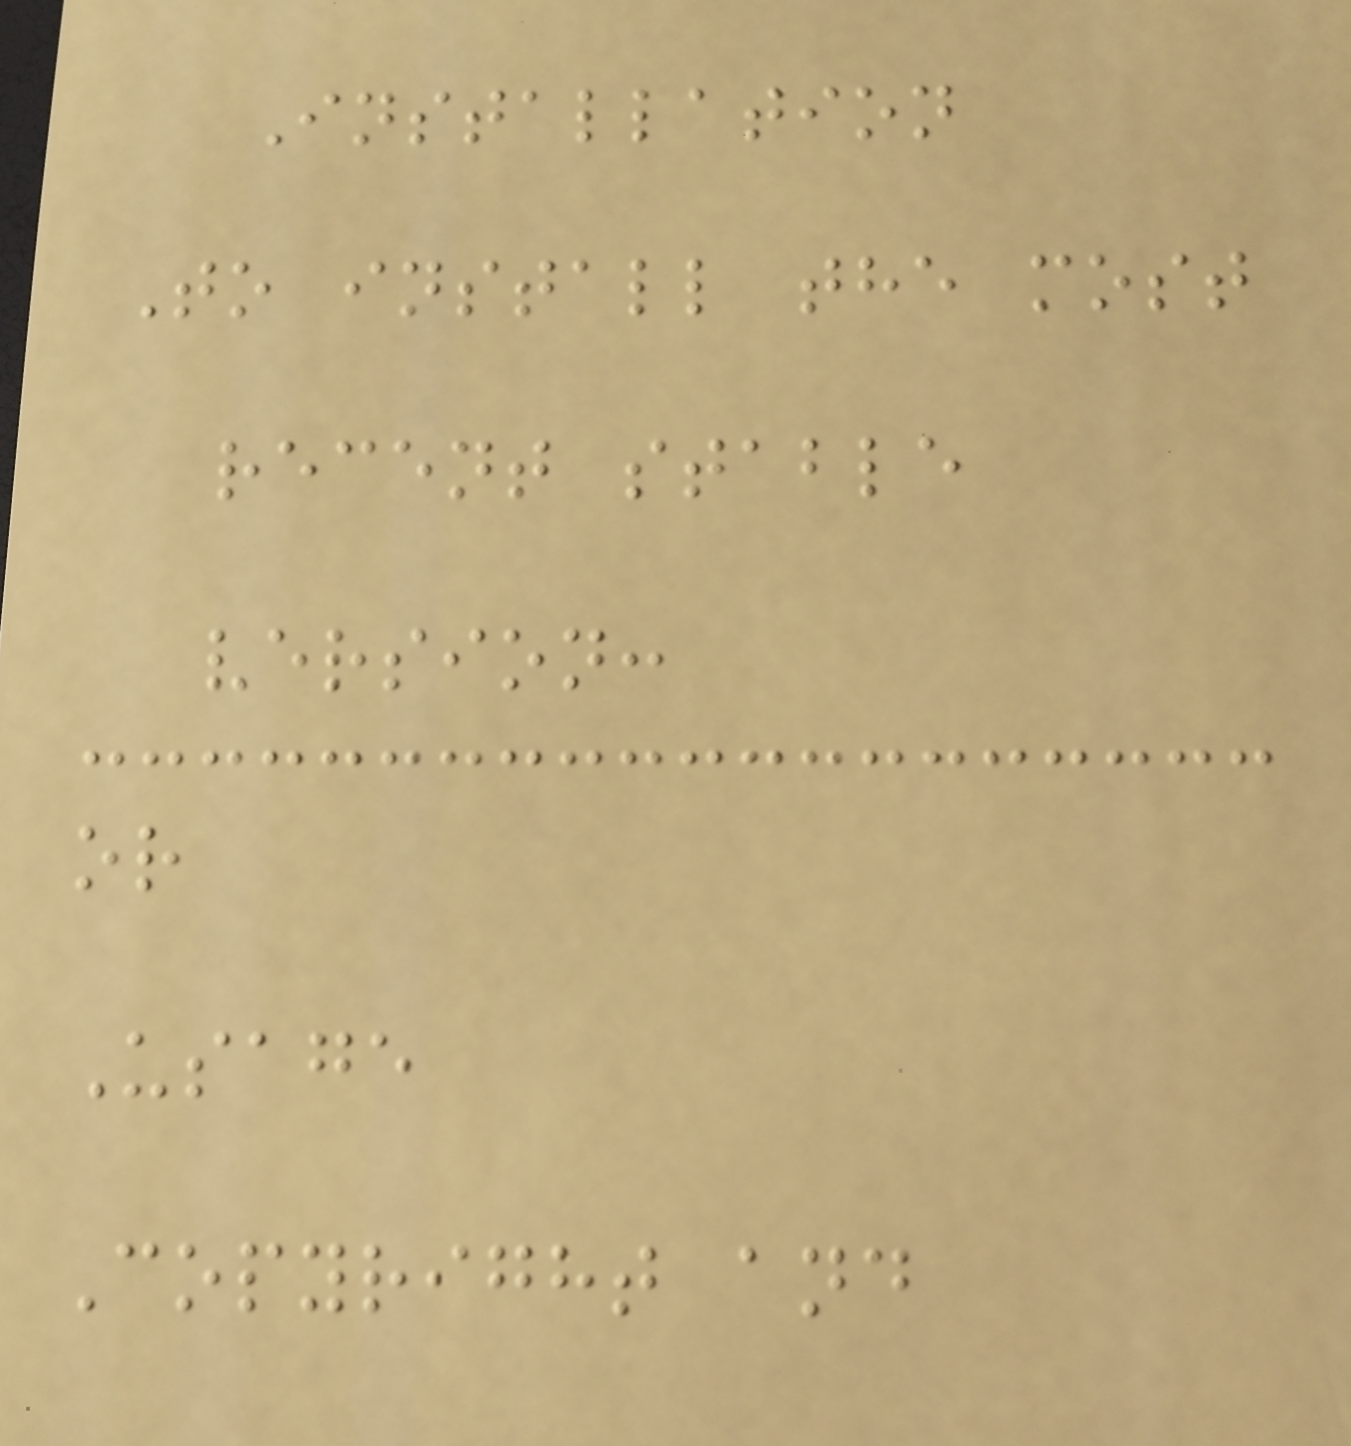Installation
To install the most
recent stable
version:
or
Usage
Copyright and
